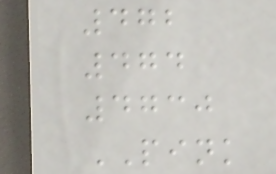472
474
4730
PINK
